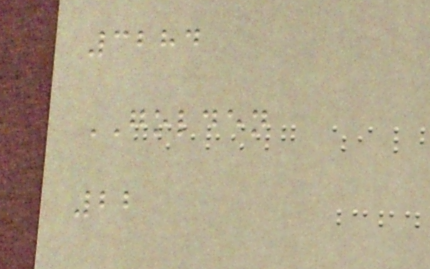3284
GOLDEN
22
